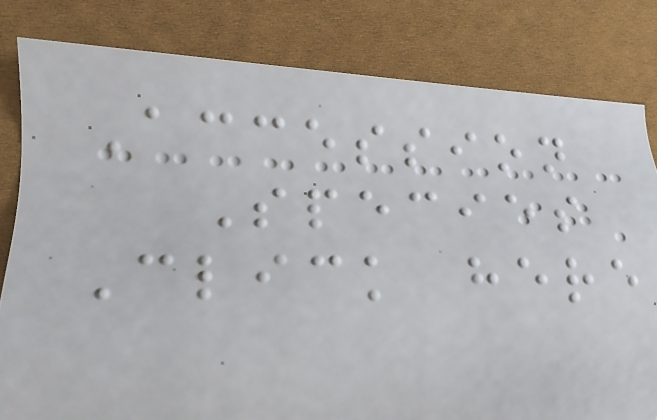Accession
Species
Click here
